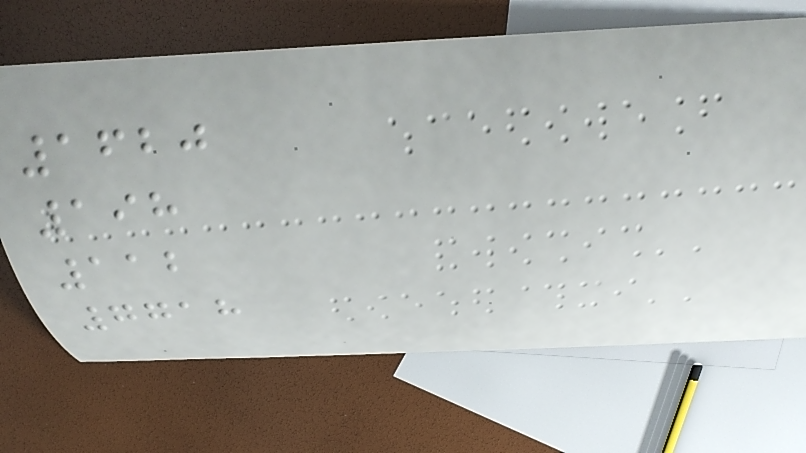1620
198
112
7718
